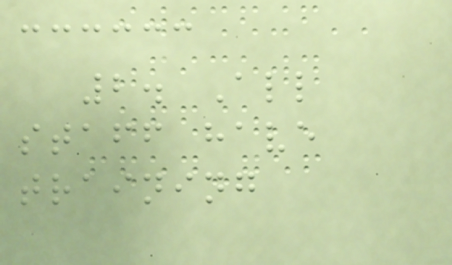2. All
staff have
training
